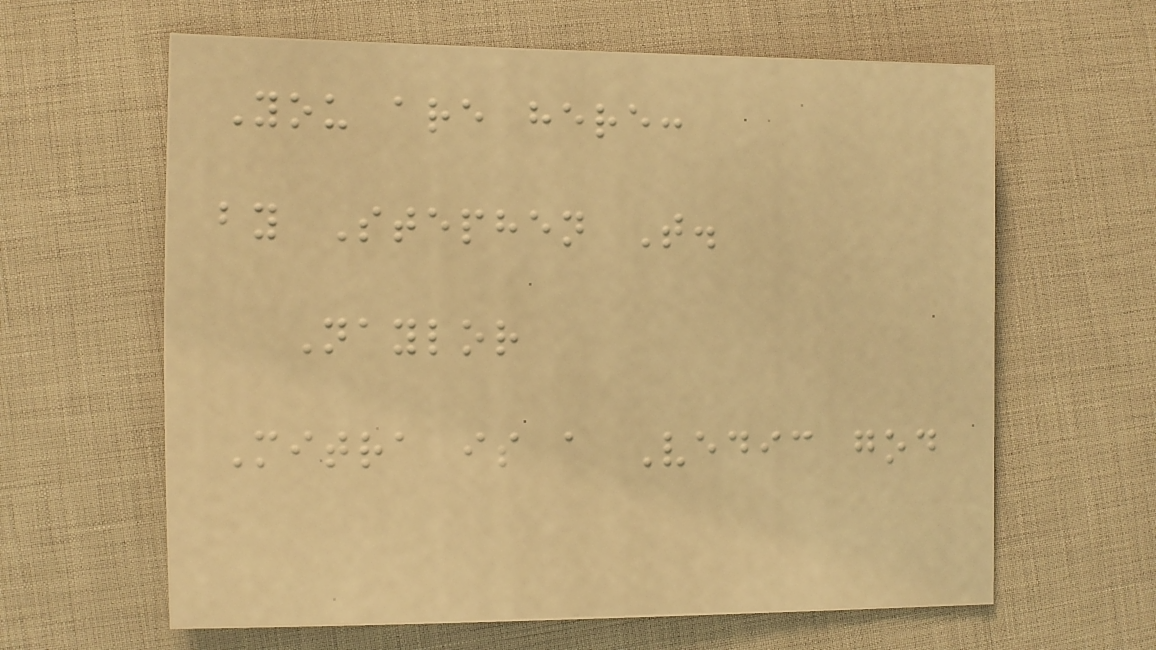You are here:
by Stephen T.
Naylor
Mitra is a Vedic god
